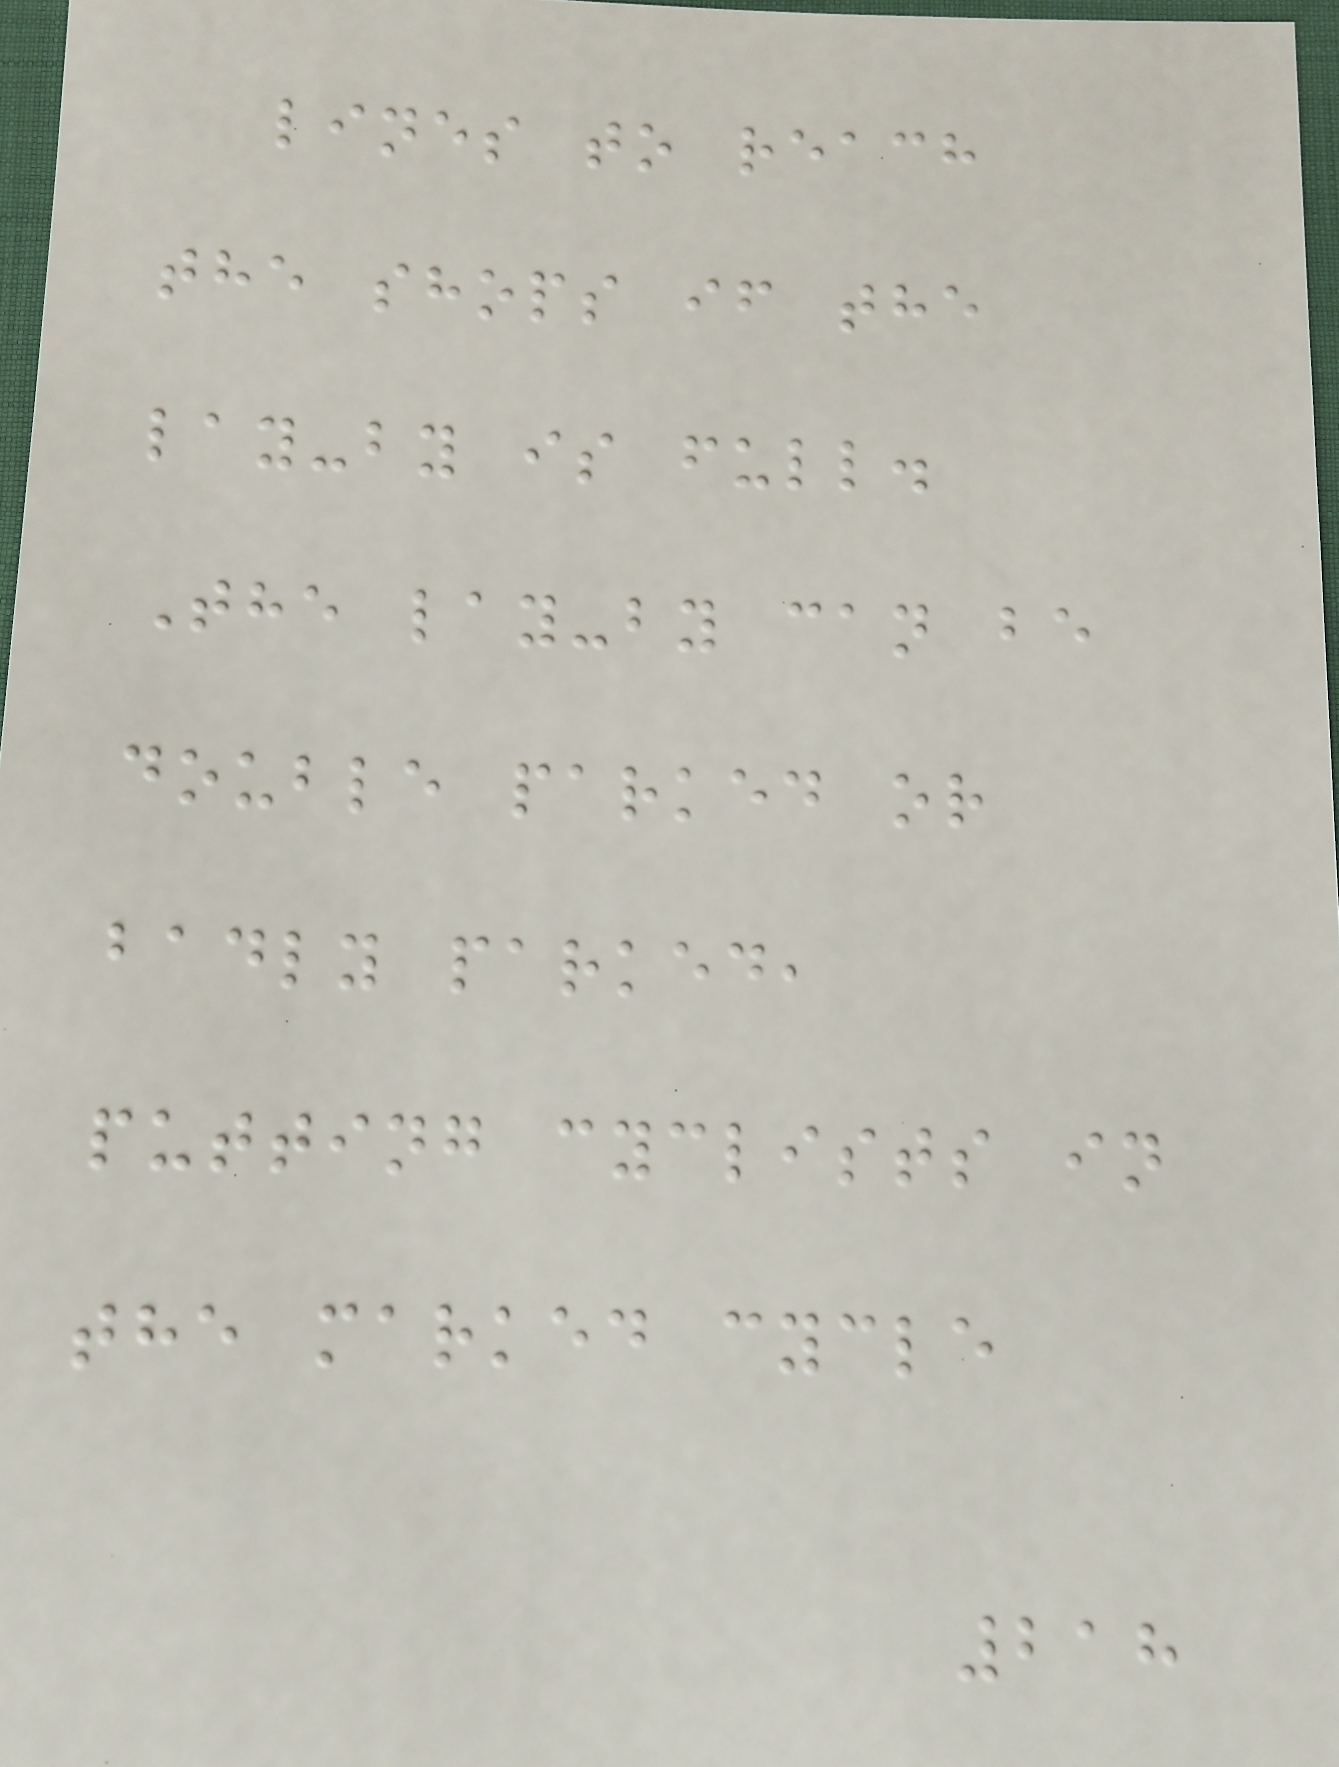lines to reach
the shops if the
lay-by is full.
The lay-by can be
double parked or
badly parked,
putting cyclists in
the marked cycle
218
